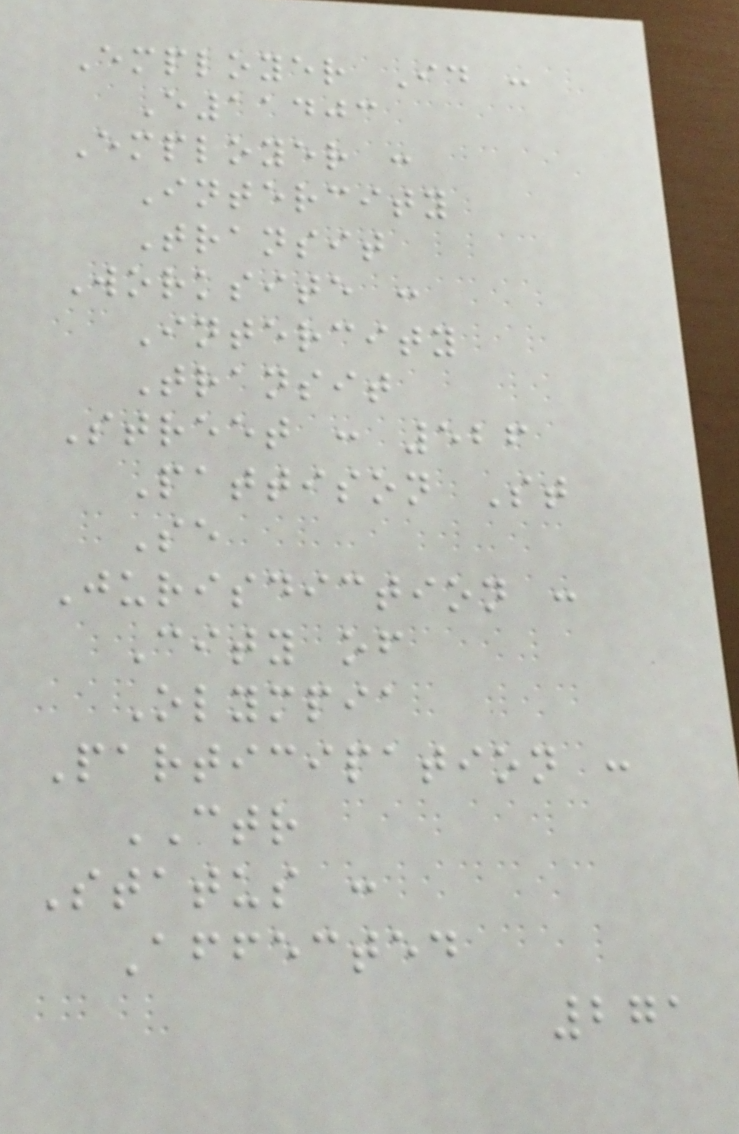Employer Id :
E11403
Employer :
Intercity
Transit
Worksite :
Intercity
Transit
Street : 526
Pattison St
Se
Jurisdiction :
City of
Olympia
Participation :
CTR
Status :
Affected
271
